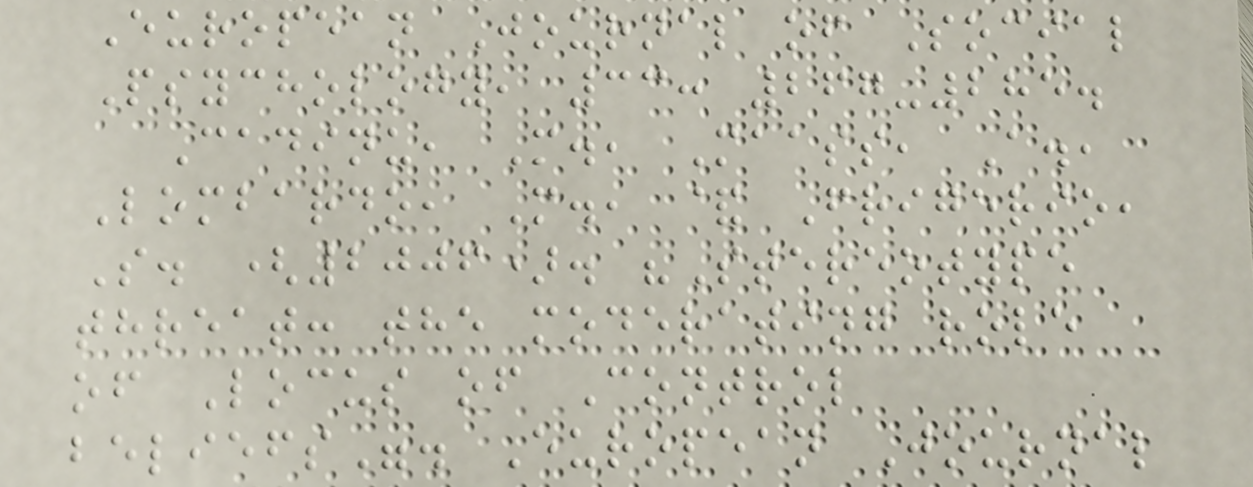European Journal of Social
Psychology, 33: 267-285.
Cadinu, M., Maass, A.,
Lombardo, M., & Frigerio,
S. (2006). "Stereotype
threat: the moderating role
of Locus of Control
beliefs". European Journal
